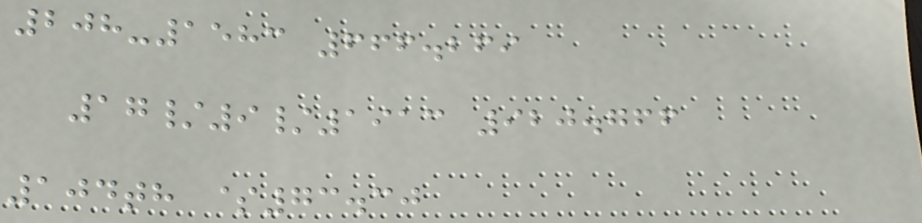208-1583 666.269
17/9/1913 920.766
104th $73.30
